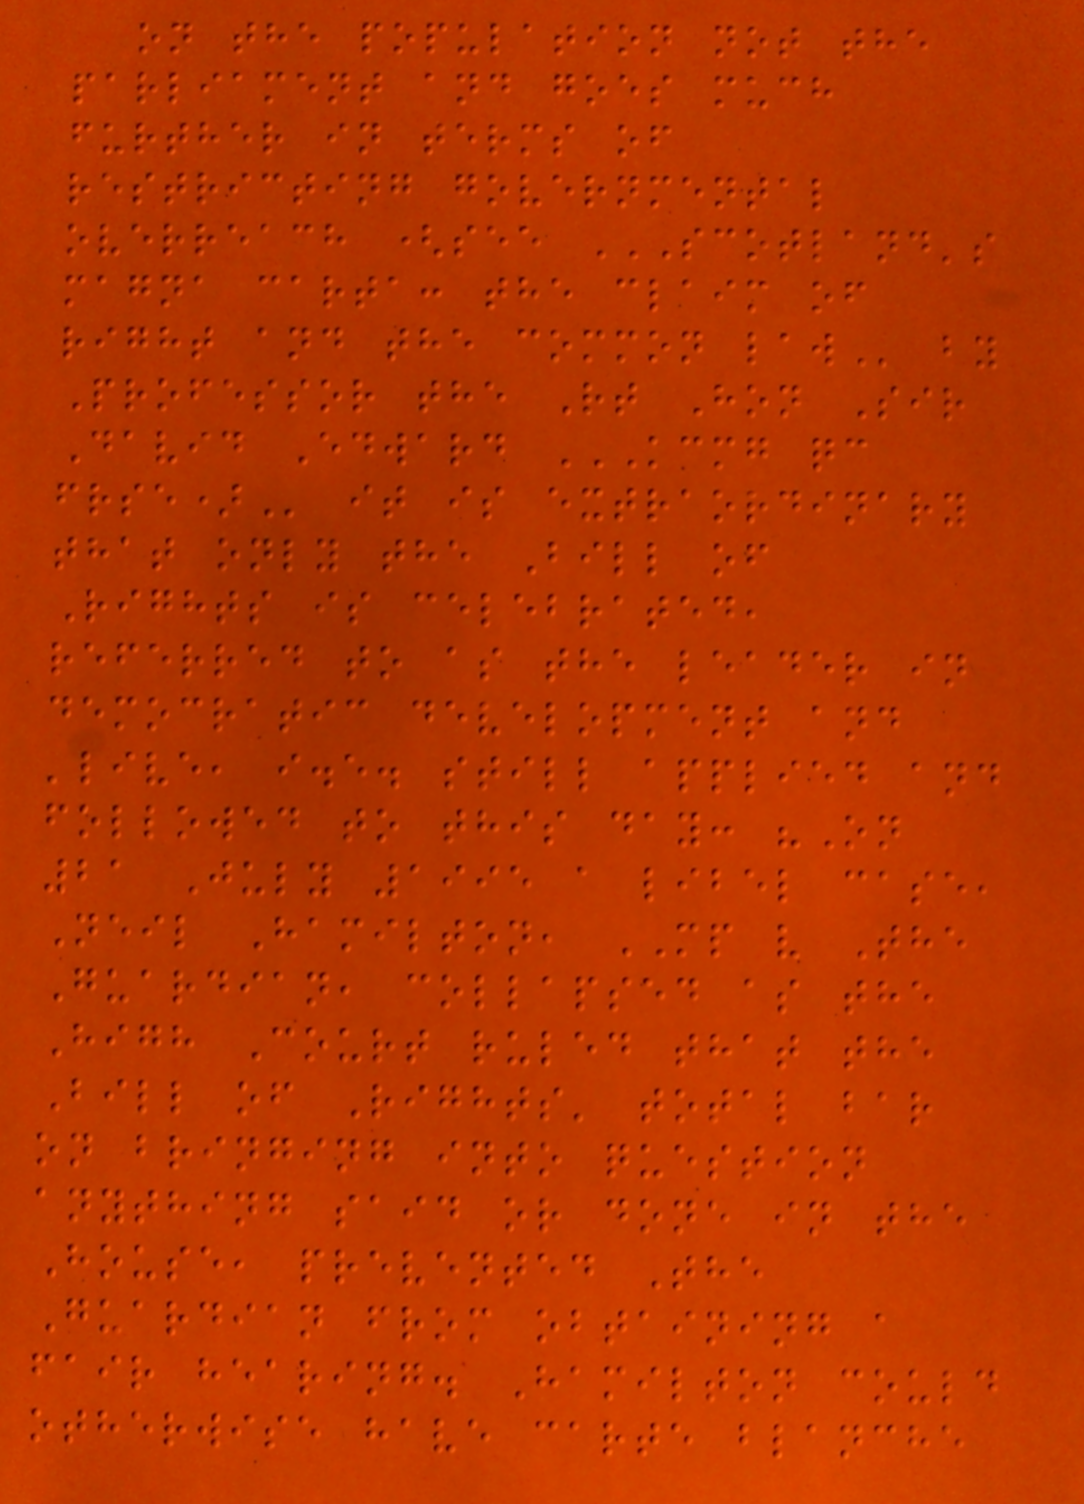on the population not the
parliament and goes much
further in terms of
restricting governmental
overreach (see SCOTLAND'S
MAGNA CARTA: THE CLAIM OF
RIGHT AND THE COMMON LAW by
Professor the Rt Hon Sir
David Edward KCMG QC
FRSE) it is extraordinary
that only the Bill of
Rights is celebrated,
referred to as the leader in
democratic development and
'live, i.e. still applied and
followed to this day: "On
21 July 1995 a libel case,
Neil Hamilton, MP v The
Guardian, collapsed as the
High Court ruled that the
Bill of Rights' total bar
on bringing into question
anything said or done in the
House, prevented The
Guardian from obtaining a
fair hearing. Hamilton could
otherwise have carte blanche
